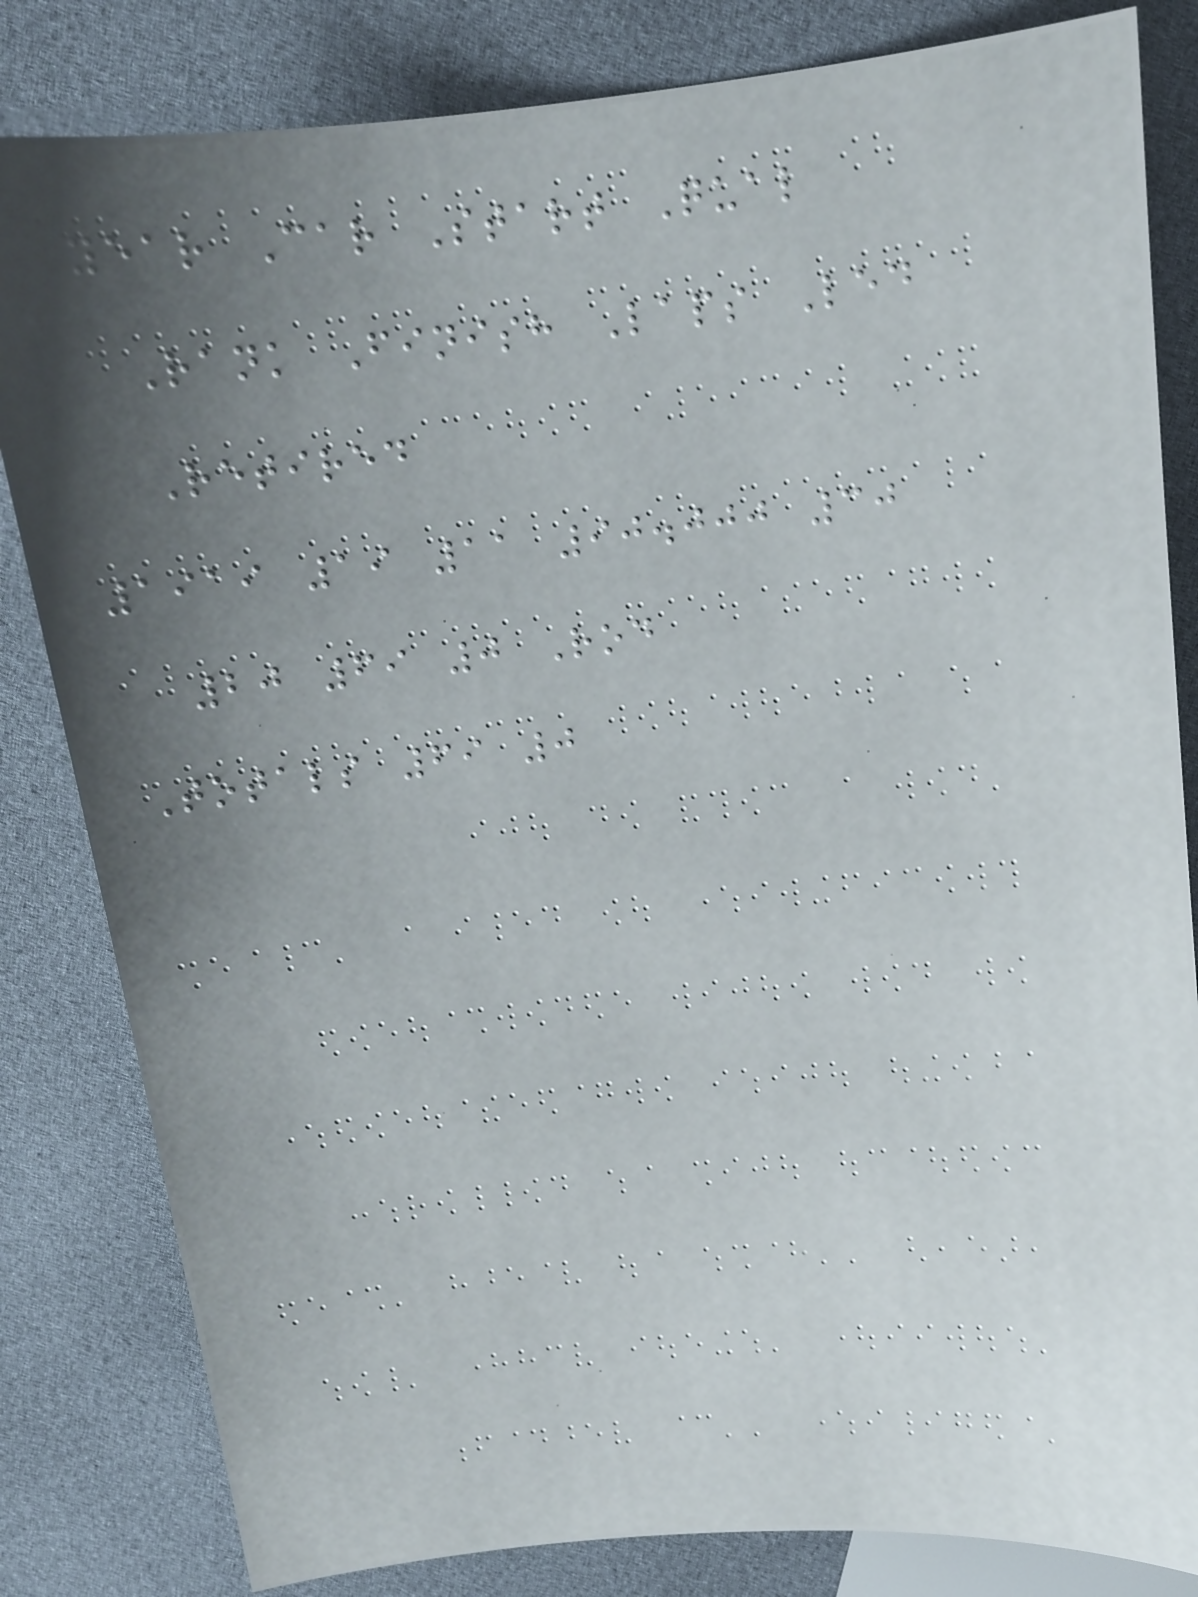Year Car Start Qual
Rank Finish Laps Led
Retired
1919 19 11 90.000 30
20 69 0 Rod
Totals 69 0
